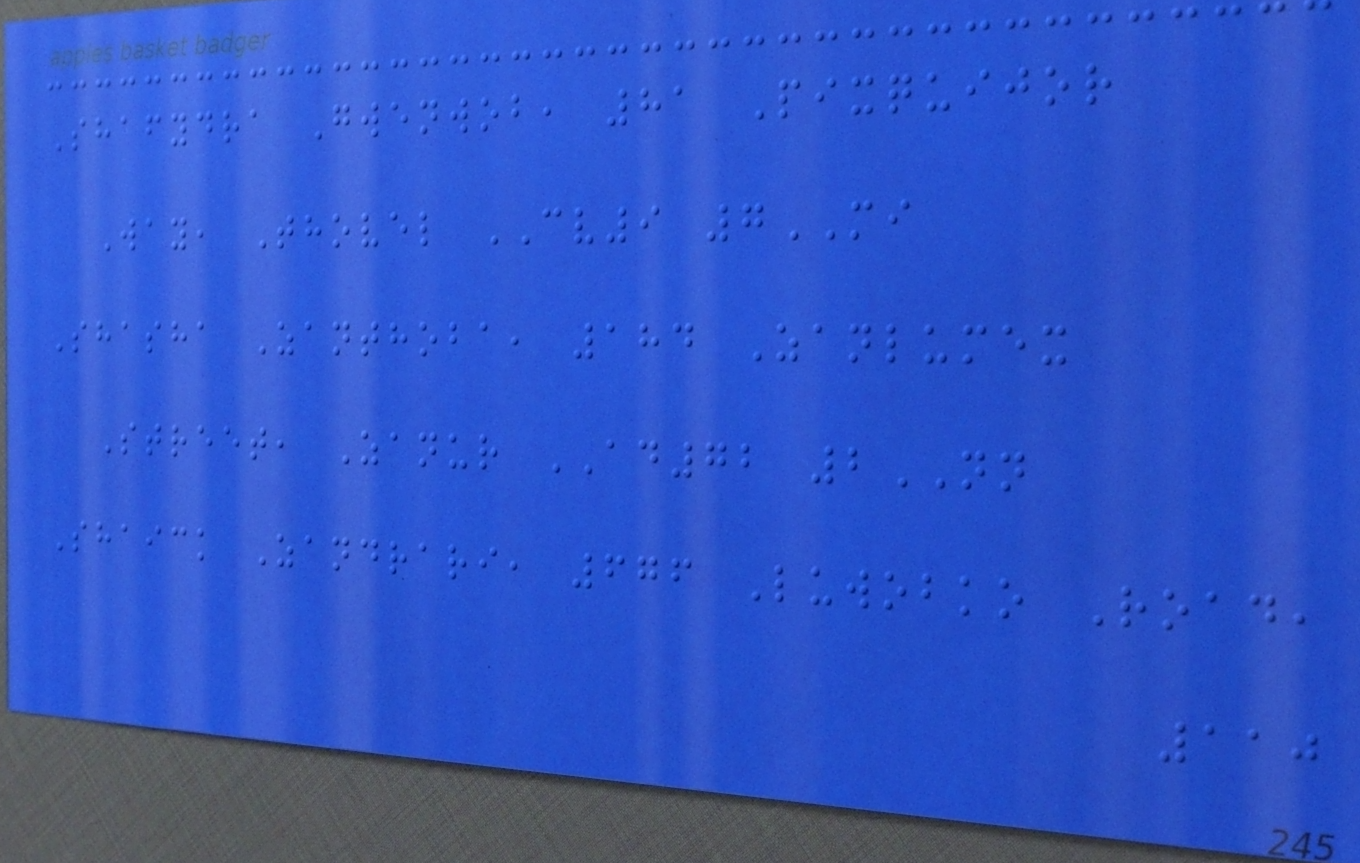Shafydra Gwenwob, 81 Pixquijor
Way, Thovel CV9 7MI
Shasha Zanthoba, 184 Zanlumex
Street, Zanur AD72 2NN
Shaick Zandrari, 676 Luwobko Road,
110
